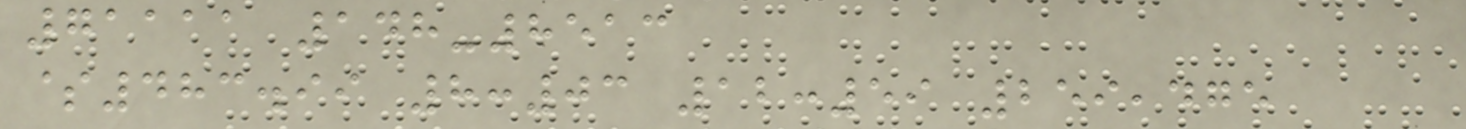71111 148-8513
$483.99 8:03 12:59 259,475
